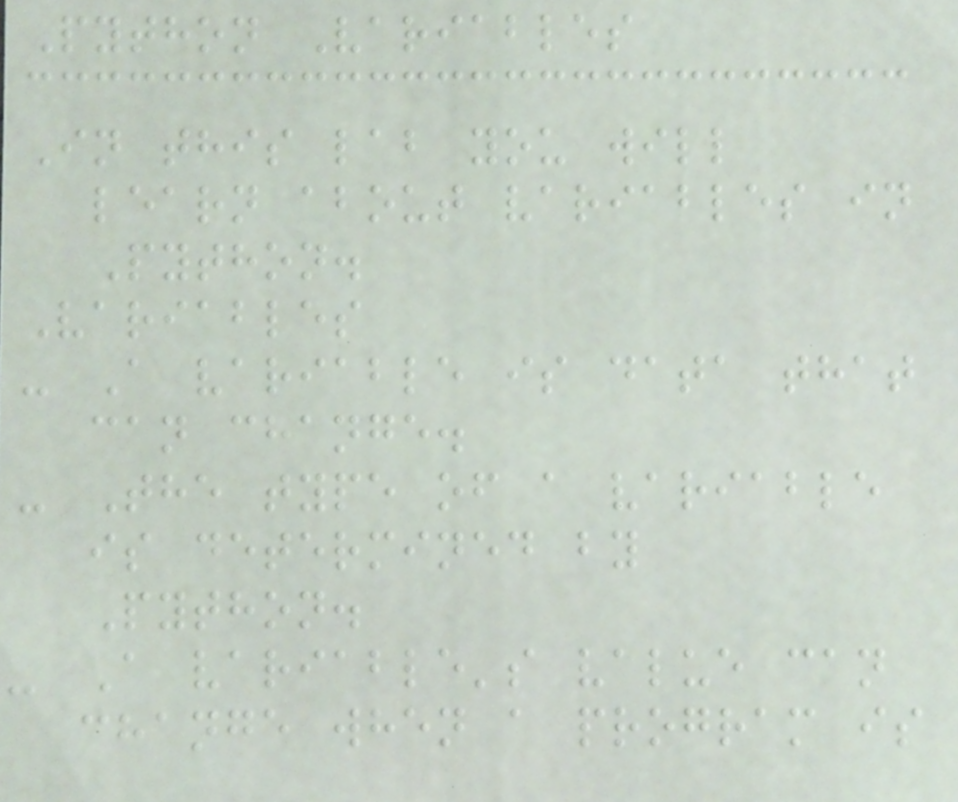Python Variables
In this lab you will
learn about variables in
Python.
Variables
- A variable is data that
can change.
- The type of a variable
is determined by
Python.
- A variable's value can
change when a program is
